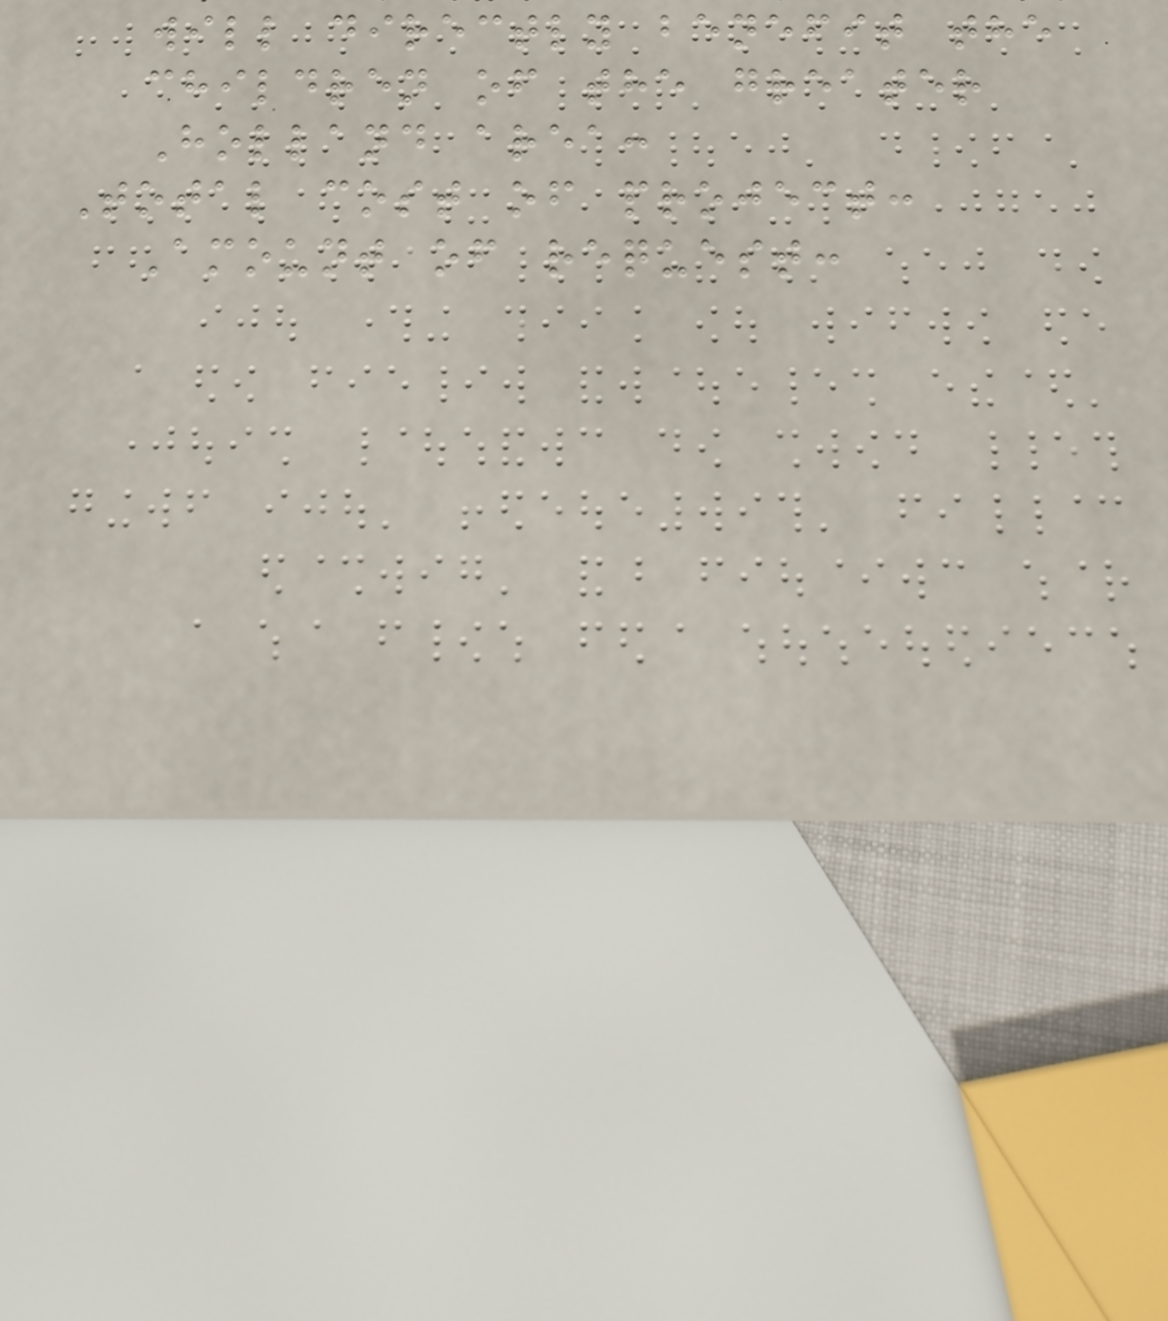will directly benefit the
children of the greater
Holland area:
Total cost of project:
Amount of request:
